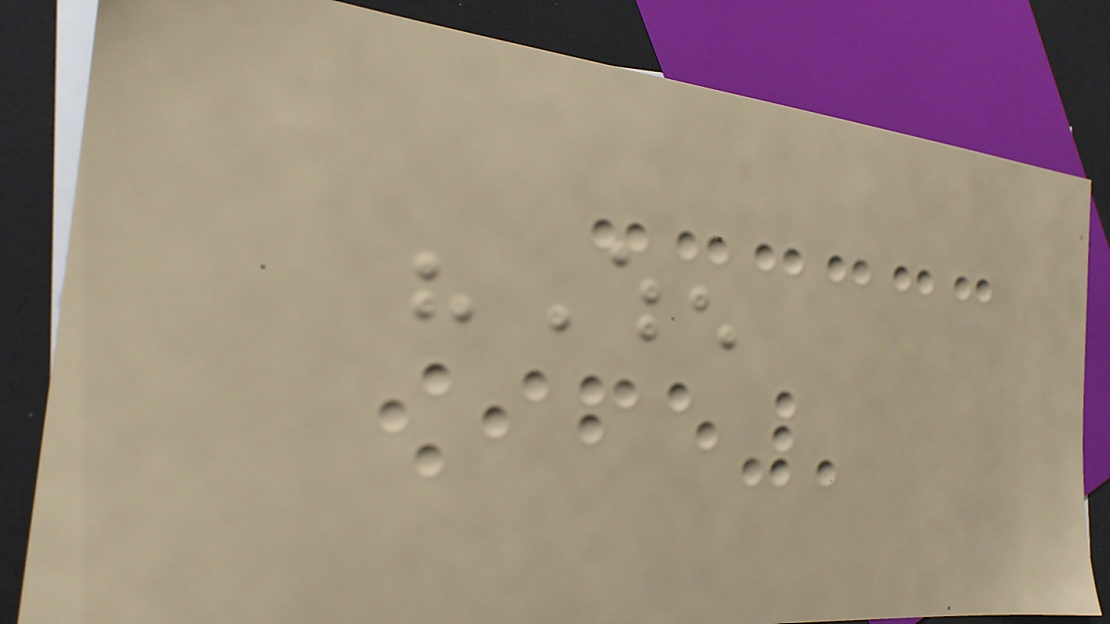"When
